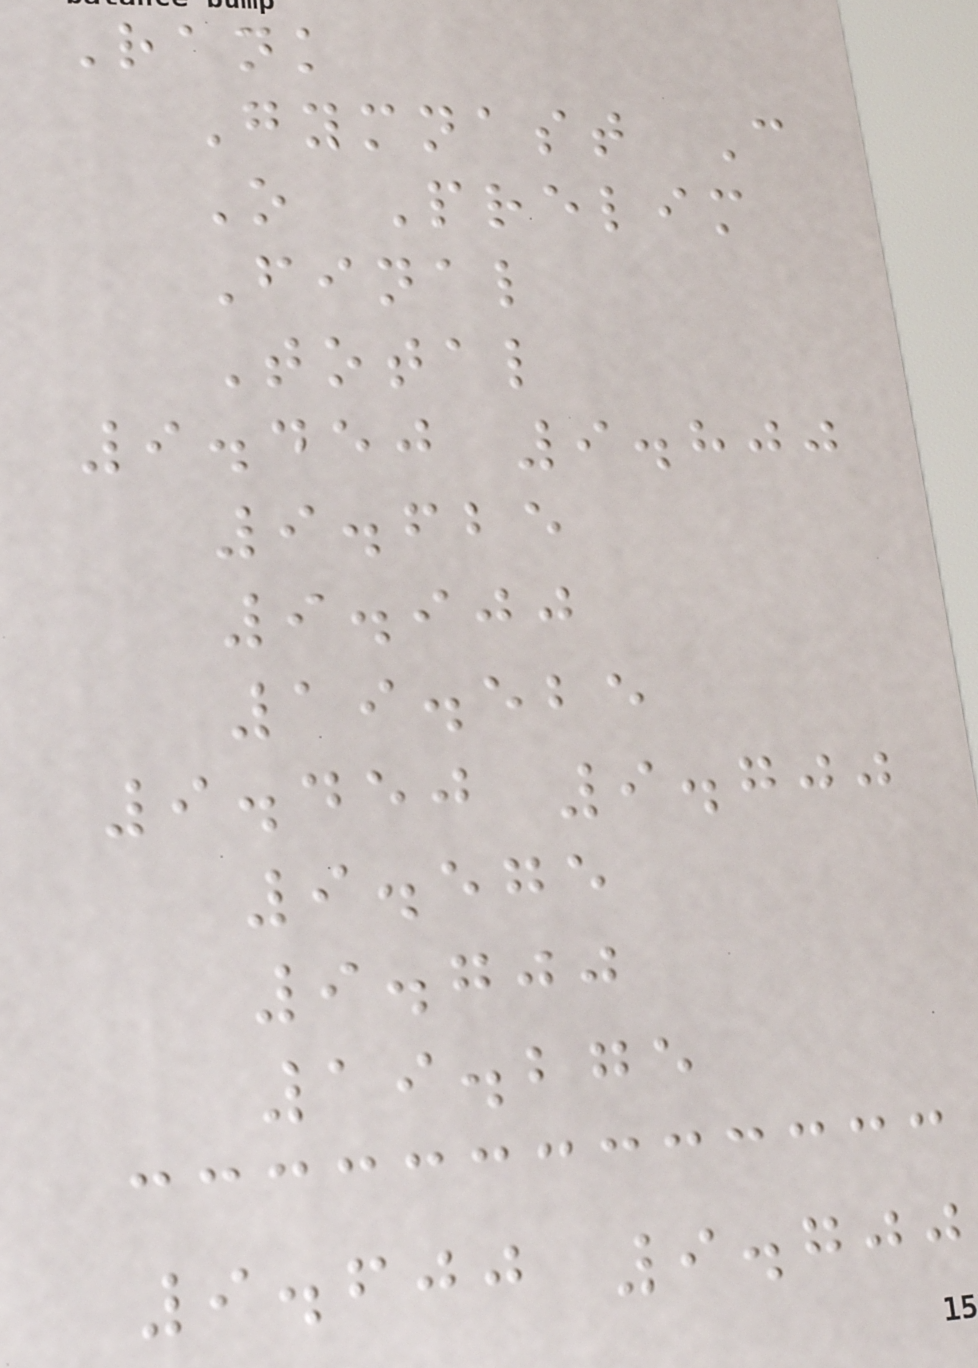Rank
Gymnast C
O Prelim
Final
Total
9.450 9.800
9.625
9.900
19.525
9.450 9.700
9.575
9.700
19.275
9.600 9.700
